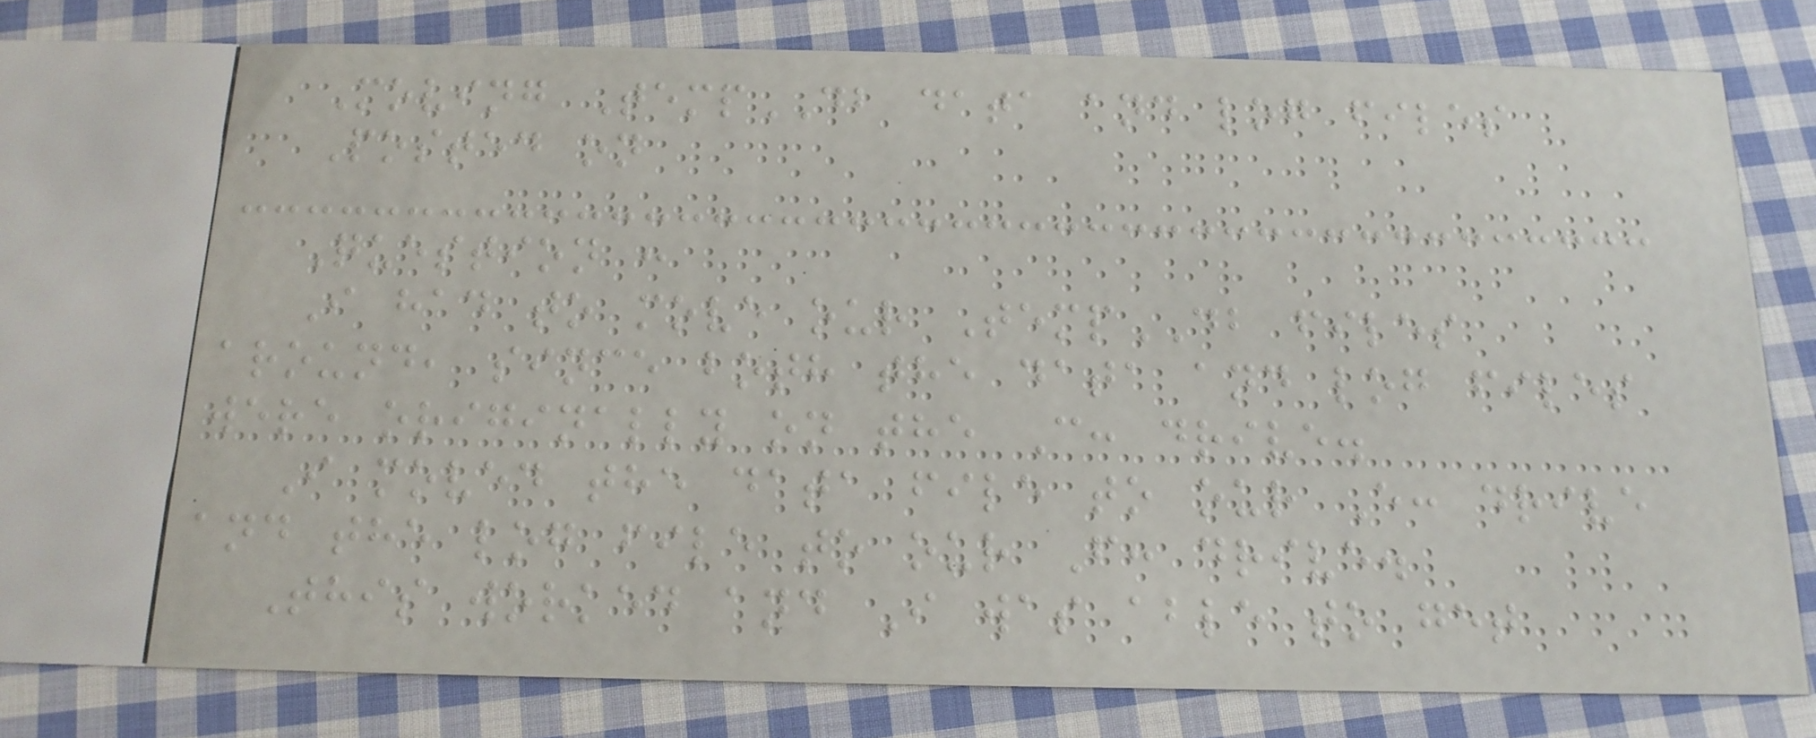Moving TempDB data and log files
Posted on
Question :
I had to move our TempDB files
around, since both the data and log files
were originally on the C: drive.
I moved the data file to our E: drive
and the log file to our F: drive.
This worked and I was able to get
